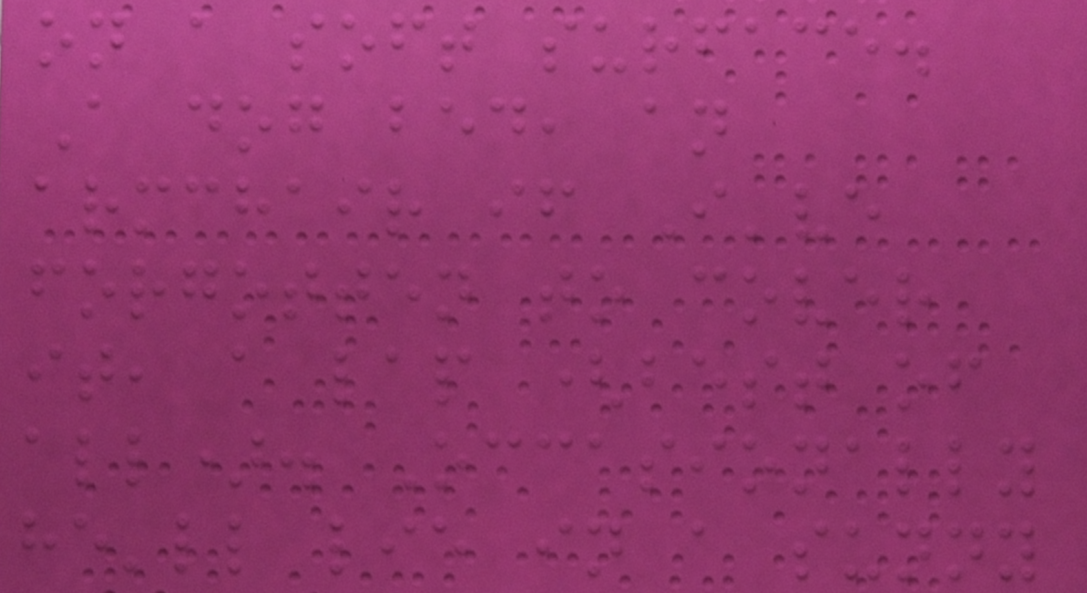on a soft surface.
A dog bed, an
armchair if I've
forgotten to cover
it, a lap (best of
all). Occasionally
he'll lie in a sunny
